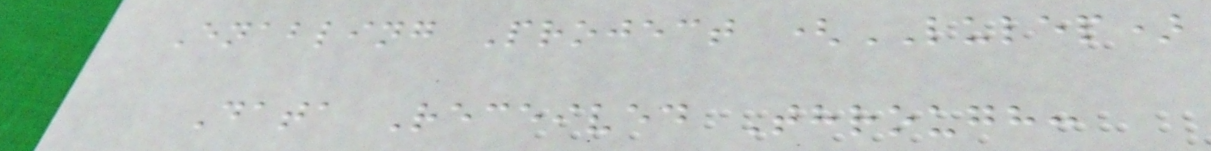Enabling Project (LULEP)
Data Received Through:
